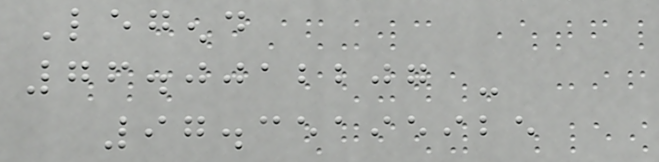Legend
76.0012207 -
97.35195925
